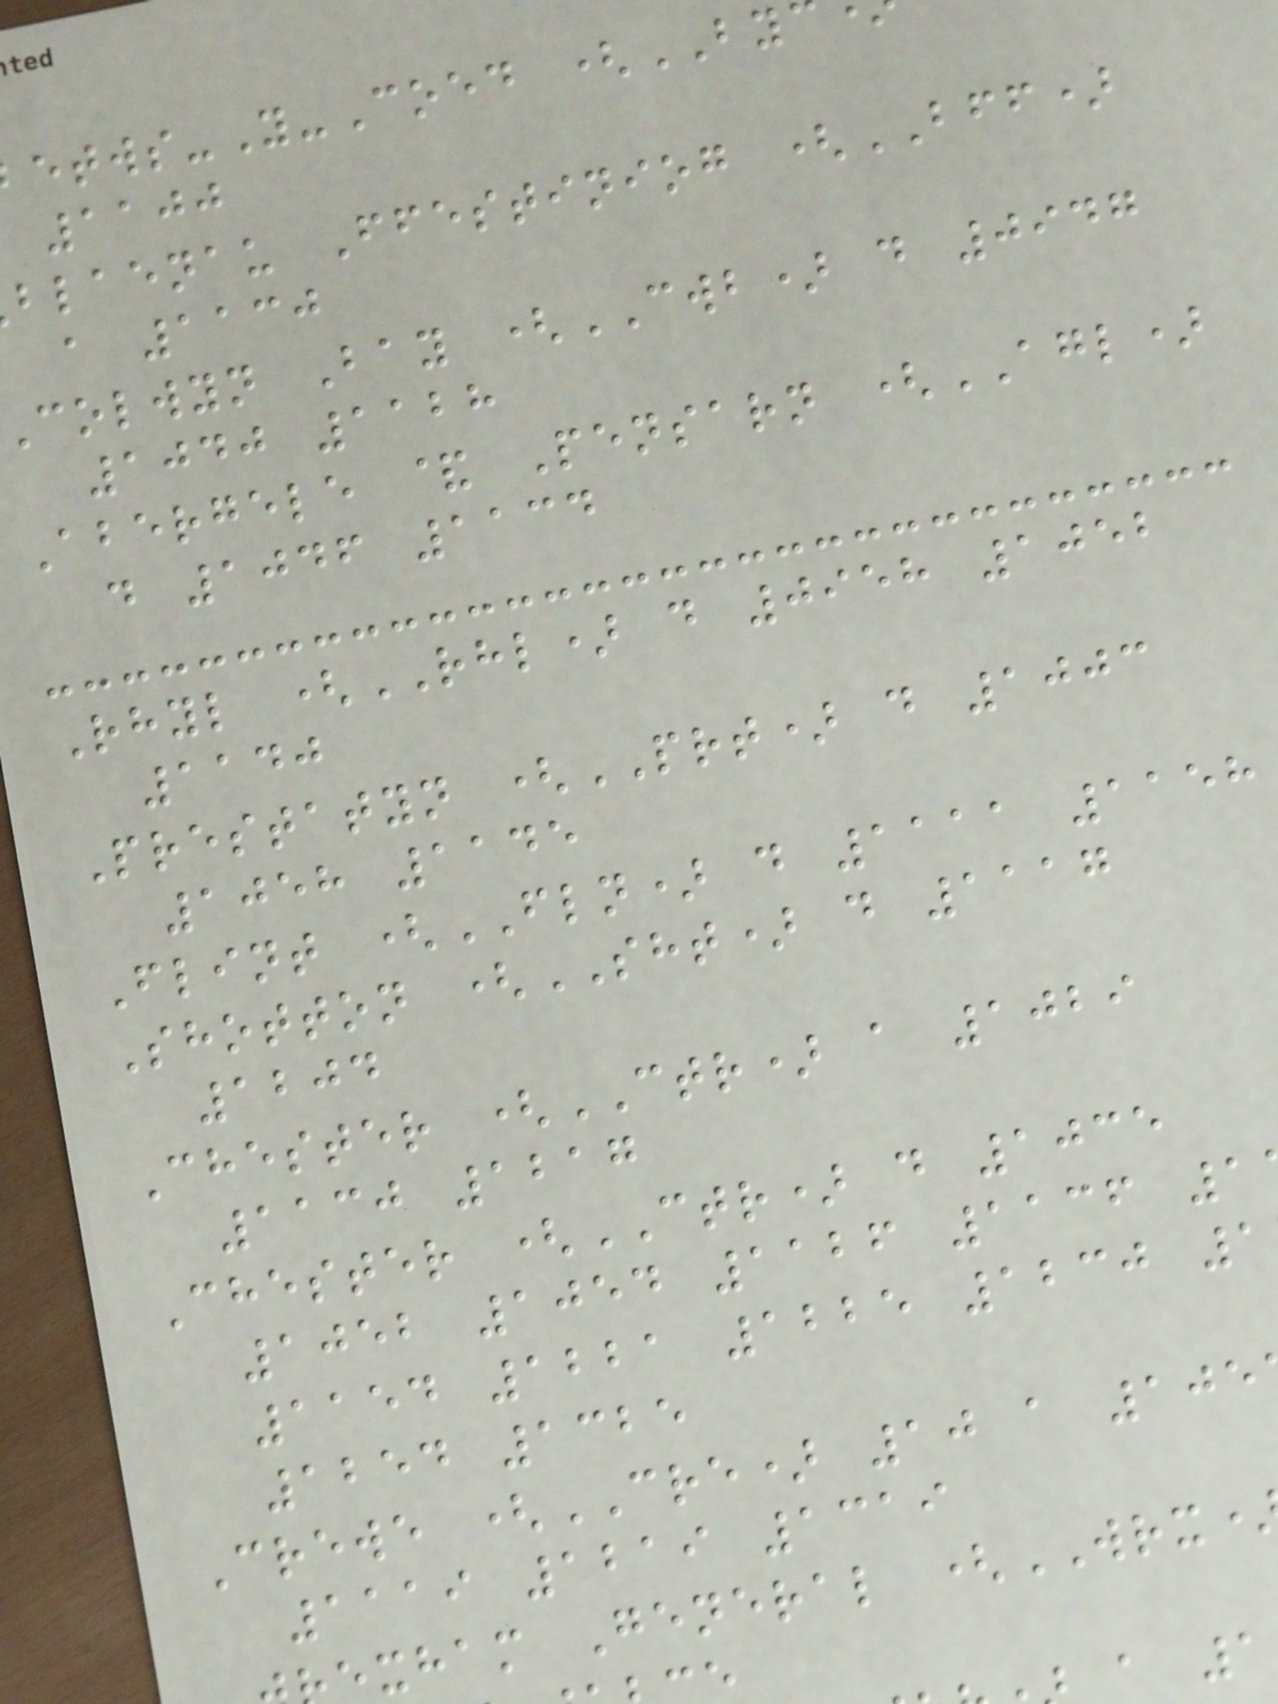etws-Y-Coed (BY
1100
blaenau Ffestiniog (BFF)
a 1130
colwyn Bay (CWB) d 0947
1040 1128
Abergele & Pensarn (AGL)
d 1046 1134
Rhyl (RHL) d 0958 1052
1140
Prestatyn (PRT) d 1003
1058 1145
Flint (FLN) d 1111 1158
Shotton (SHT) d 1117
1204
Chester (CTR) a 1029
1130 1217
Chester (CTR) d 1035
1052 1054 1126 1136 1
1154 1221 1225 1230 1
1254 1325
Crewe (CRE) 10 a 105
1119 1219 1319
exham General (WRX
